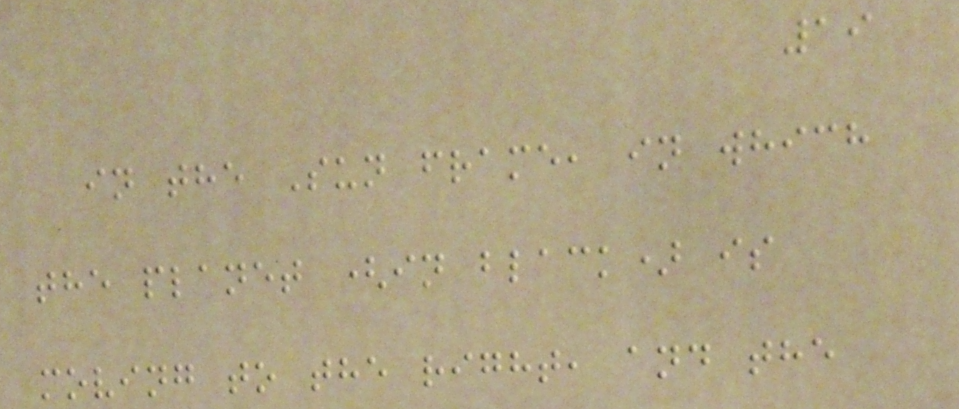19
in the Sun frame, in which
the planet (in black) is
moving to the right, and the
